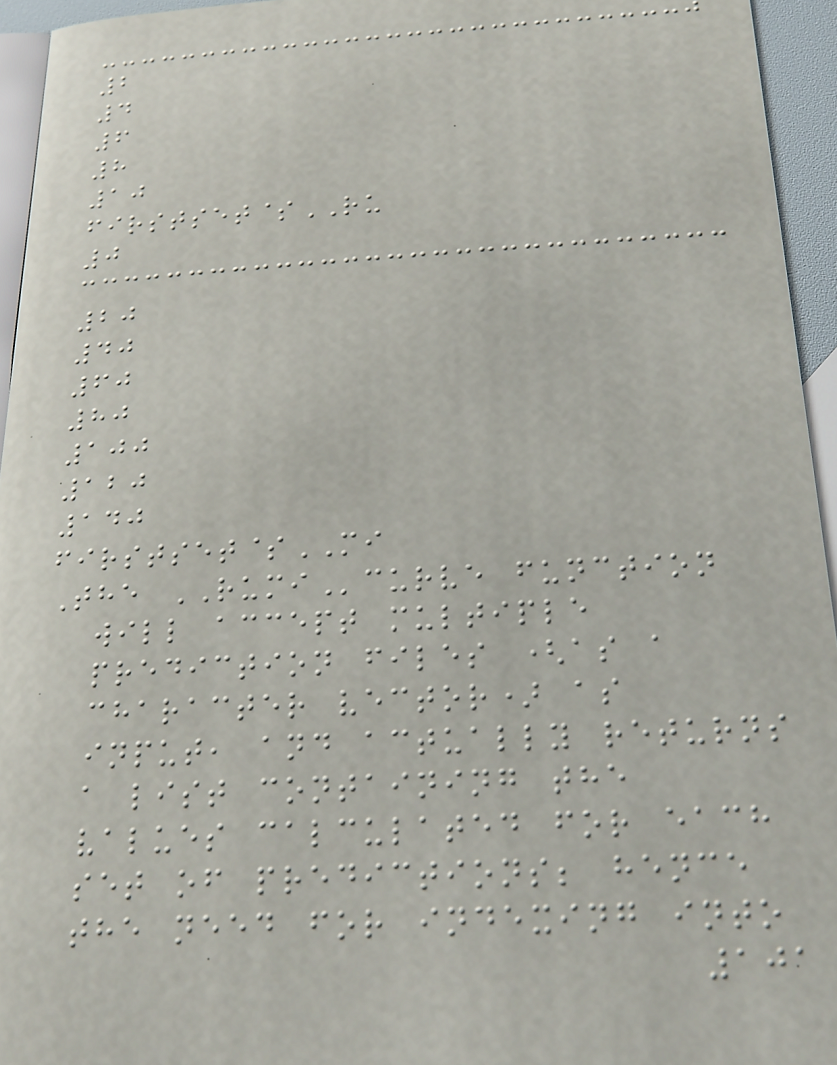2
4
6
8
10
firstset$RU
0
20
40
60
80
100
120
140
firstset$MI
The RUMIcurve function
will accept multiple
prediction files (as a
character vector) as
input, and actually returns
a list containing the
values calculated for each
set of predictions; hence
the need for indexing into
101
